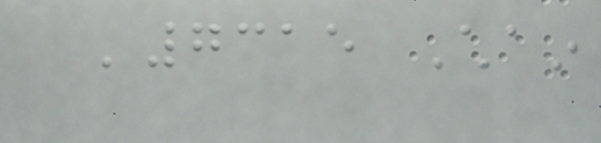'7315 Chain
